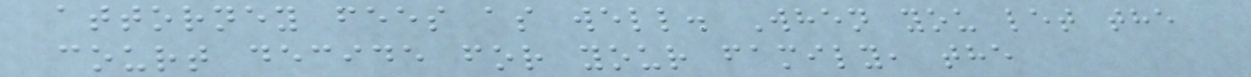attorney fees as well. When you let the
court decide for your family, the
